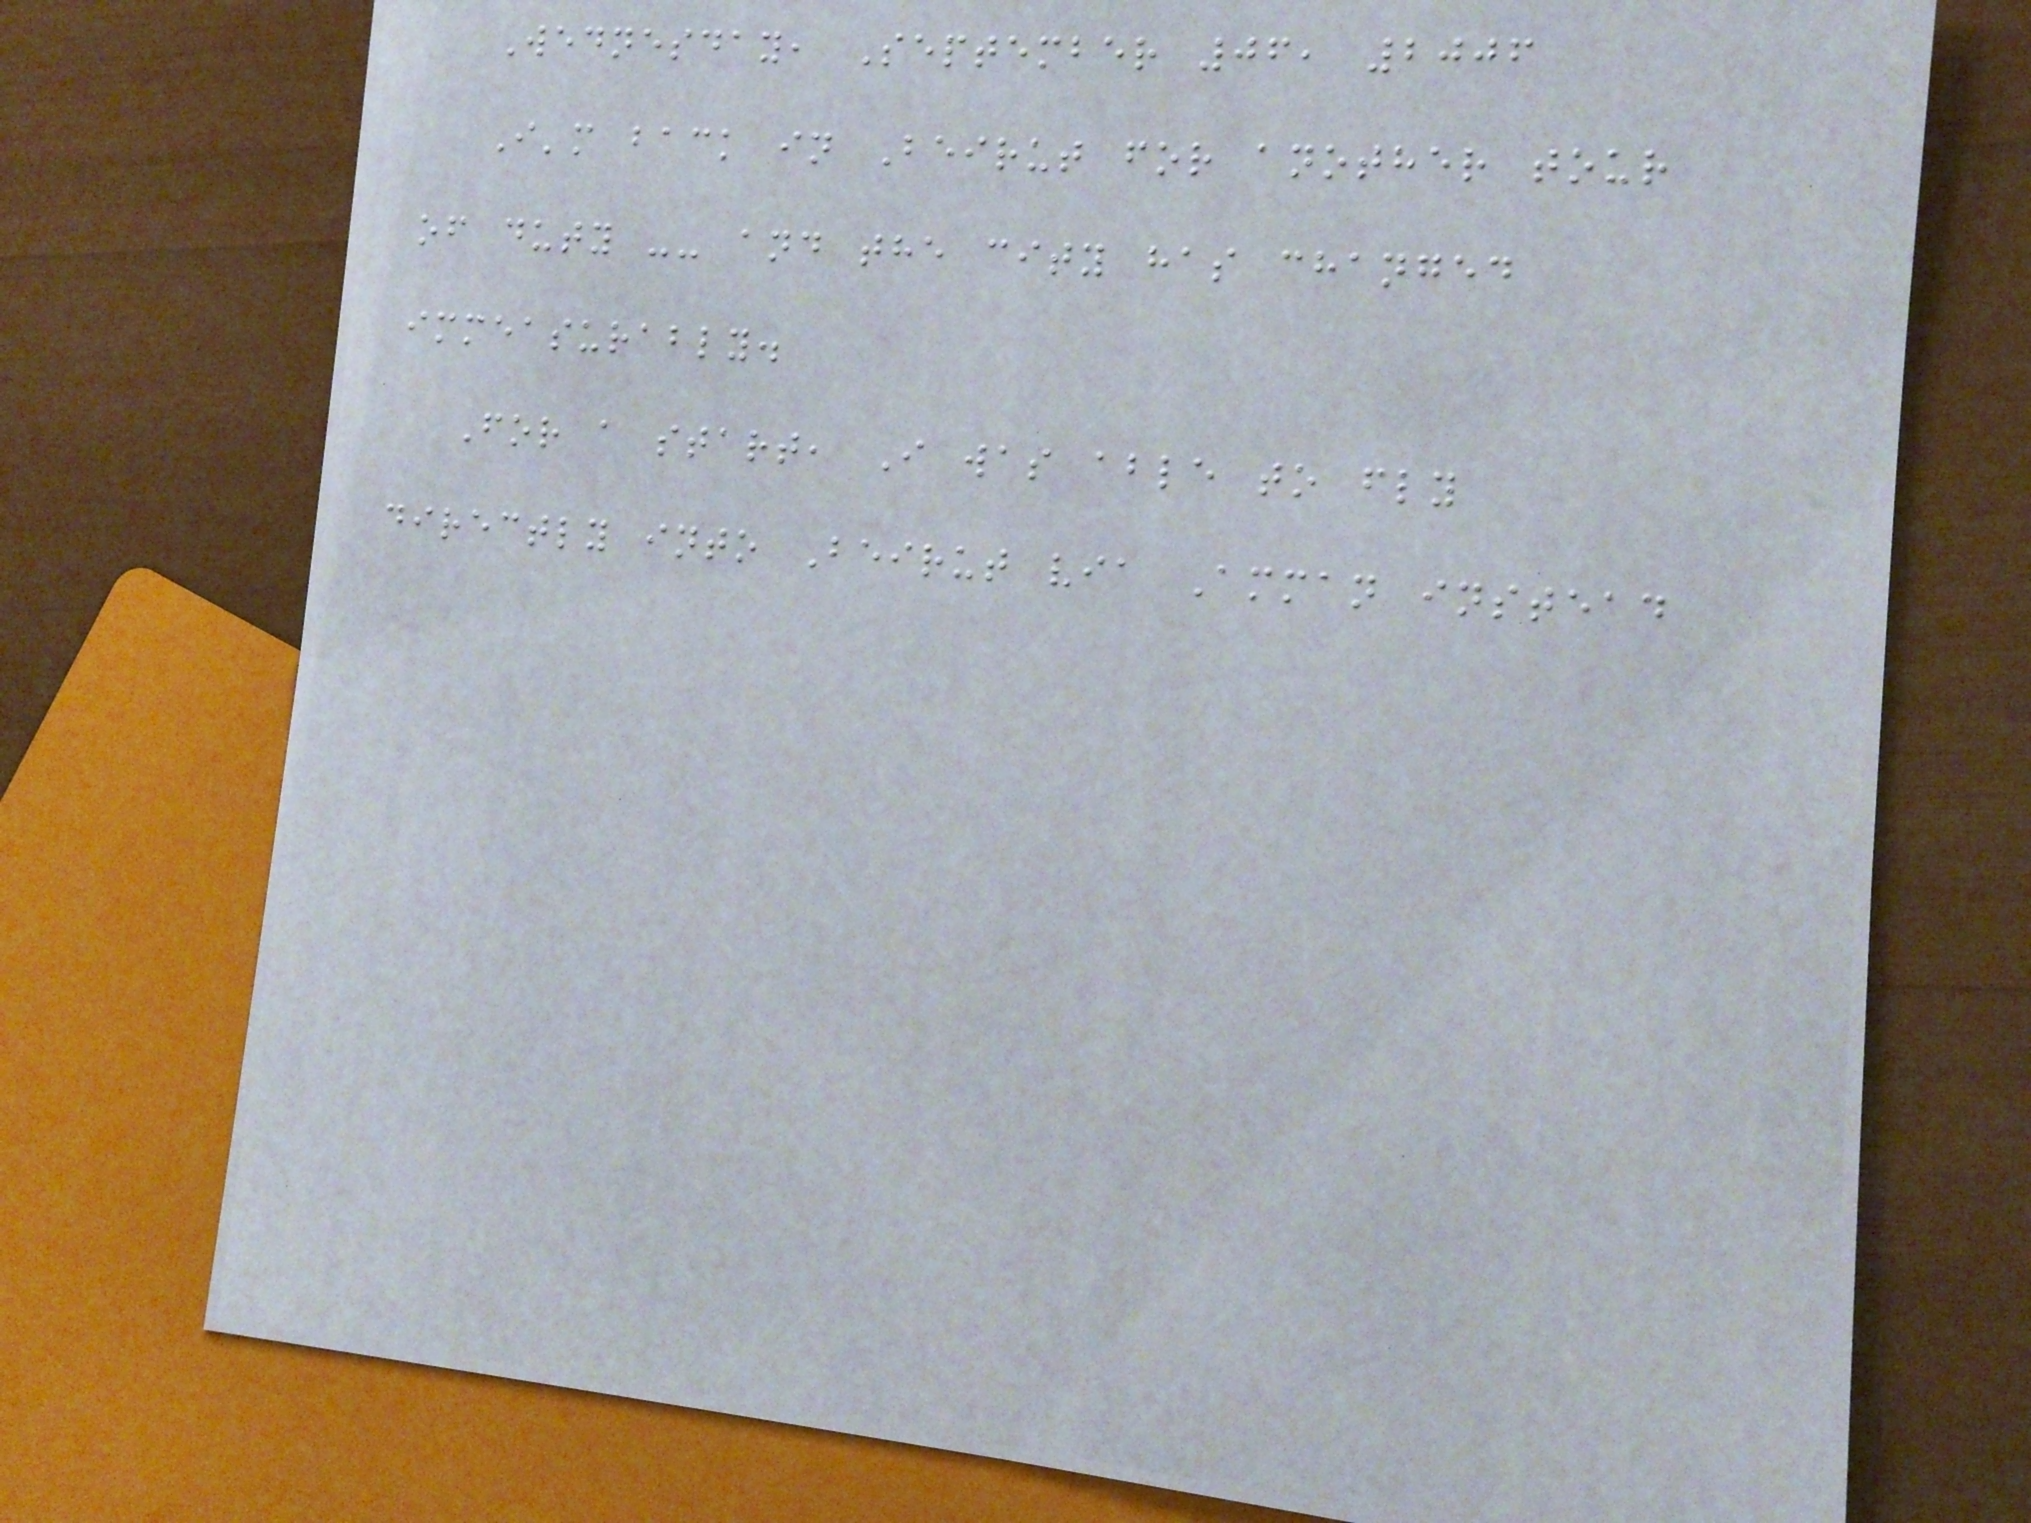Wednesday, September 06, 2006
I'm back in Beirut for another tour
of duty -- and the city has changed
immeasurably.
For a start, I was able to fly
directly into Beirut via Amman instead
